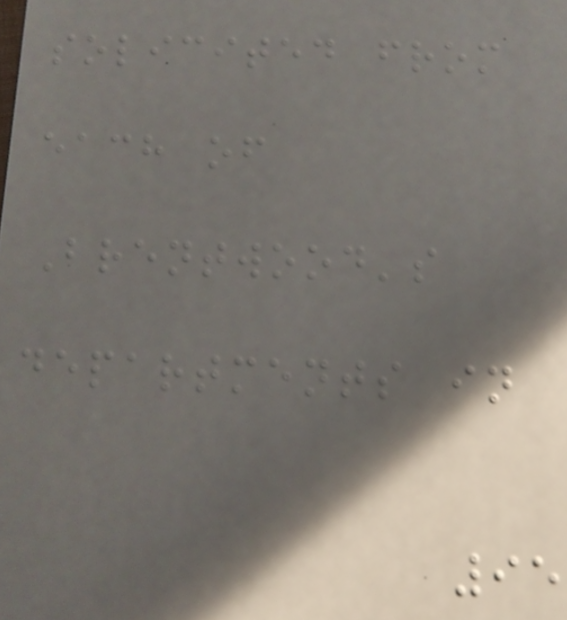solicited from
each of
Brentwood's
departments in
95
